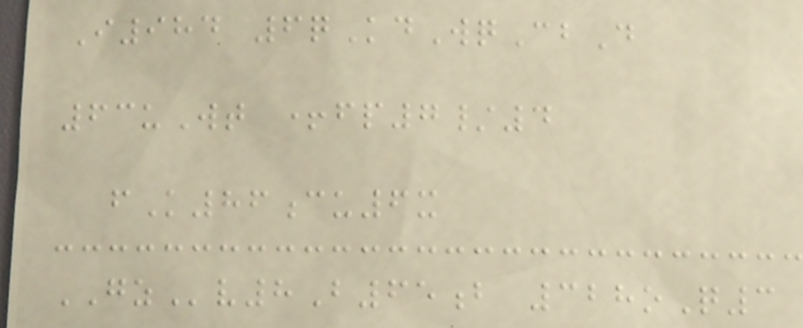I984 6qKdWqCbD
63uWt +fp7/4
fK86cu6x
GZv8B65b 328oQ3
